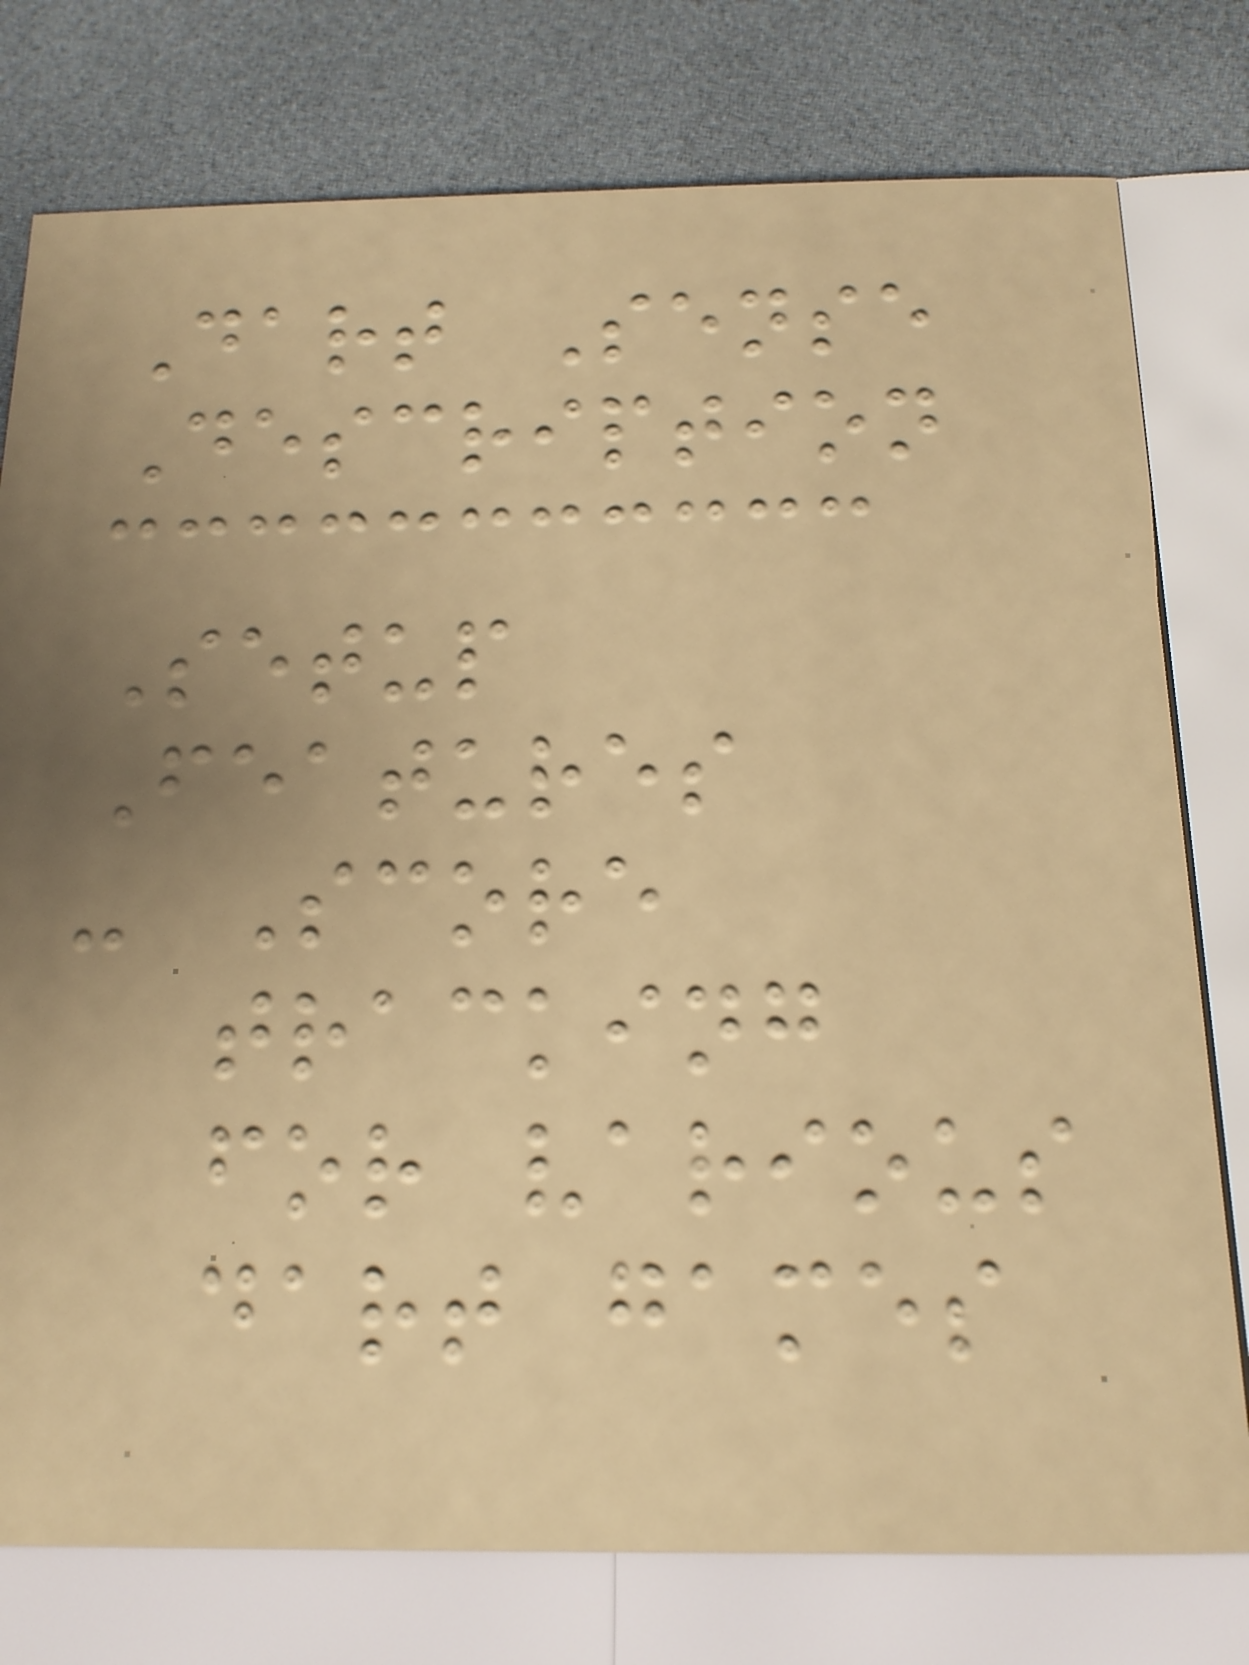Dart Sense
Description
Setup
Features
- Score
tracking
for various
dart games
